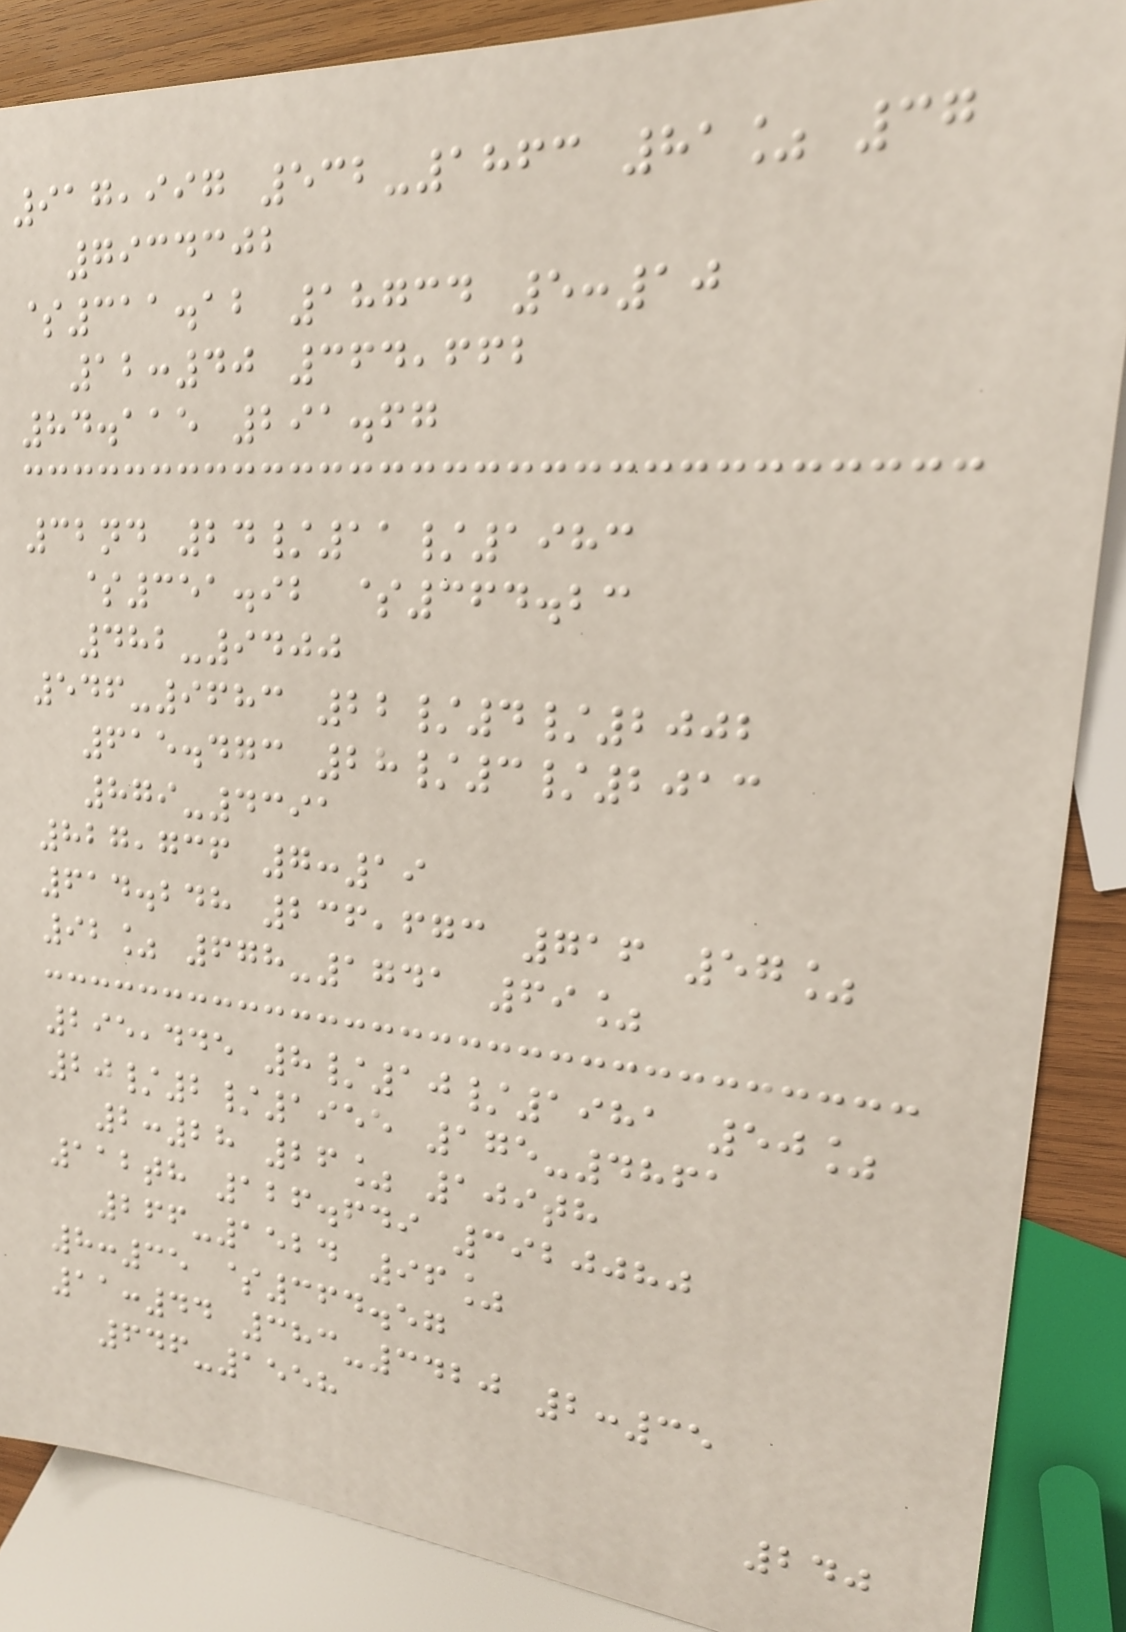917,997 532-1863 81% 37
7934302
$311.12 18734 5:10
12:40 364,662
84.115 291.67
32nd 24/11/1983
$351.92 $364.23
482-9400
546-9683 22/4/2002
615.473 28/3/2013
879-4391
827,736 7:19
614.248 236,673 716 57%
92% 678-1741 69%
295,445 8/10/1981 50%
20/2/1955 175-4861
2:28 26% 109th
112th 126.649 3920080
266-1524 96%
8:35 $364.57
11:44 383-3420 2:35
646-1558
240
